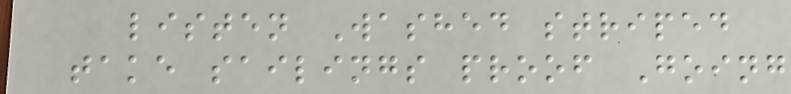listen Washed striped
take sailings proof Going
